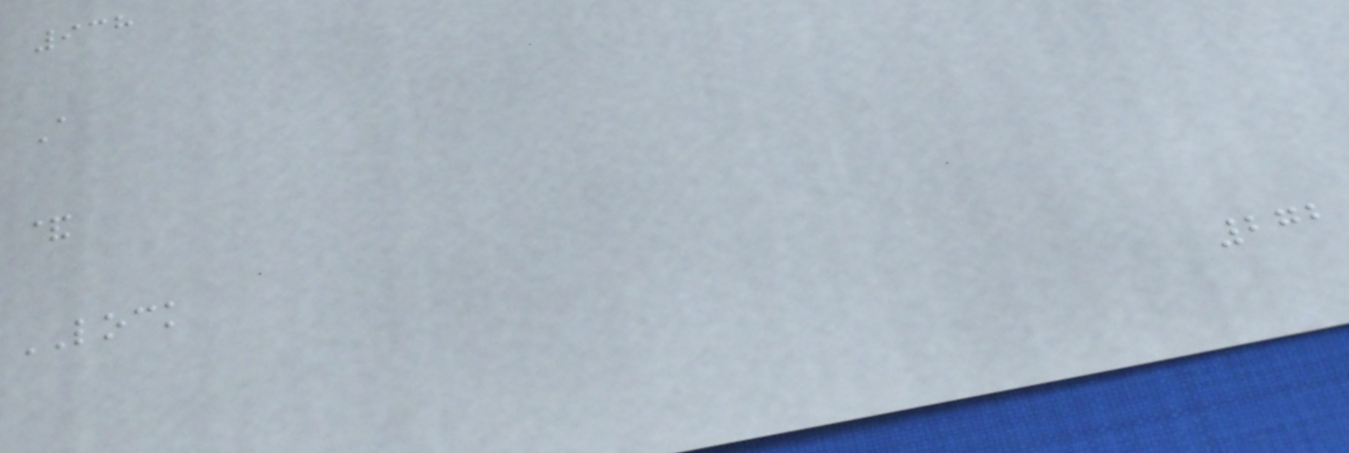938
A
&
LOCK
272
